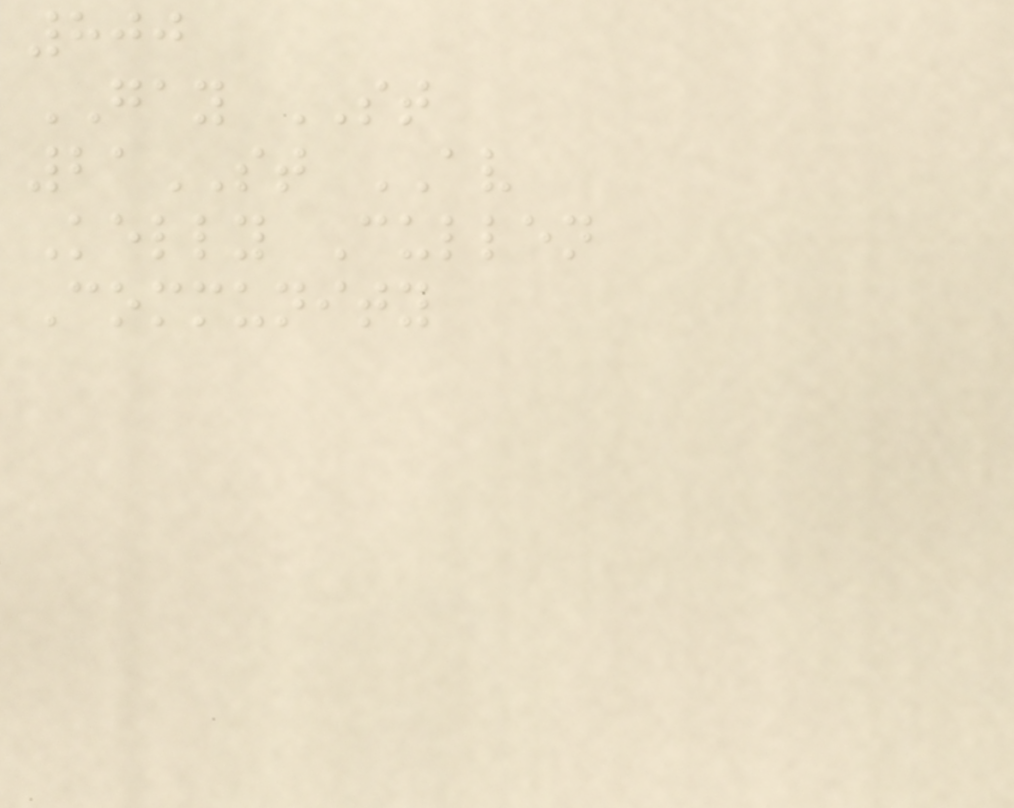800
GAY ST
21ST AV
Kelly Cullen
Community
